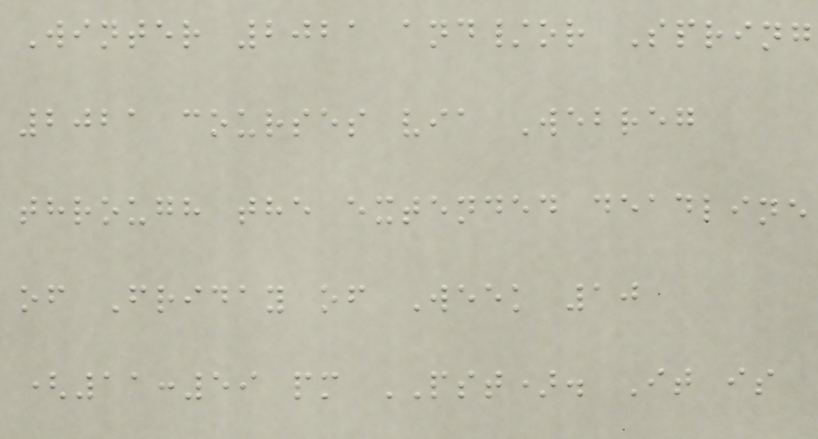Winter 2021 and/or Spring
2021 courses via Webreg
through the extended deadline
of Friday of Week 10
(11:59 pm PST). It is
